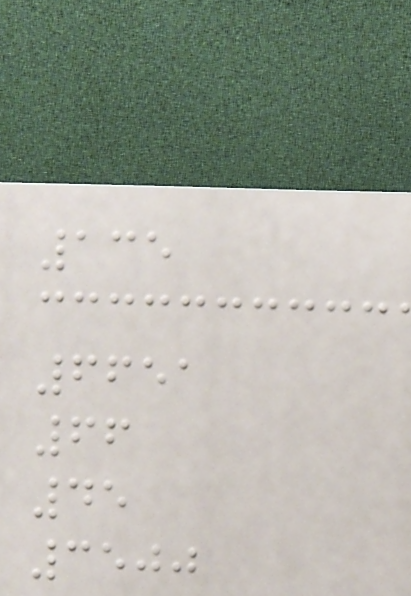135
6651
66
45
3500
